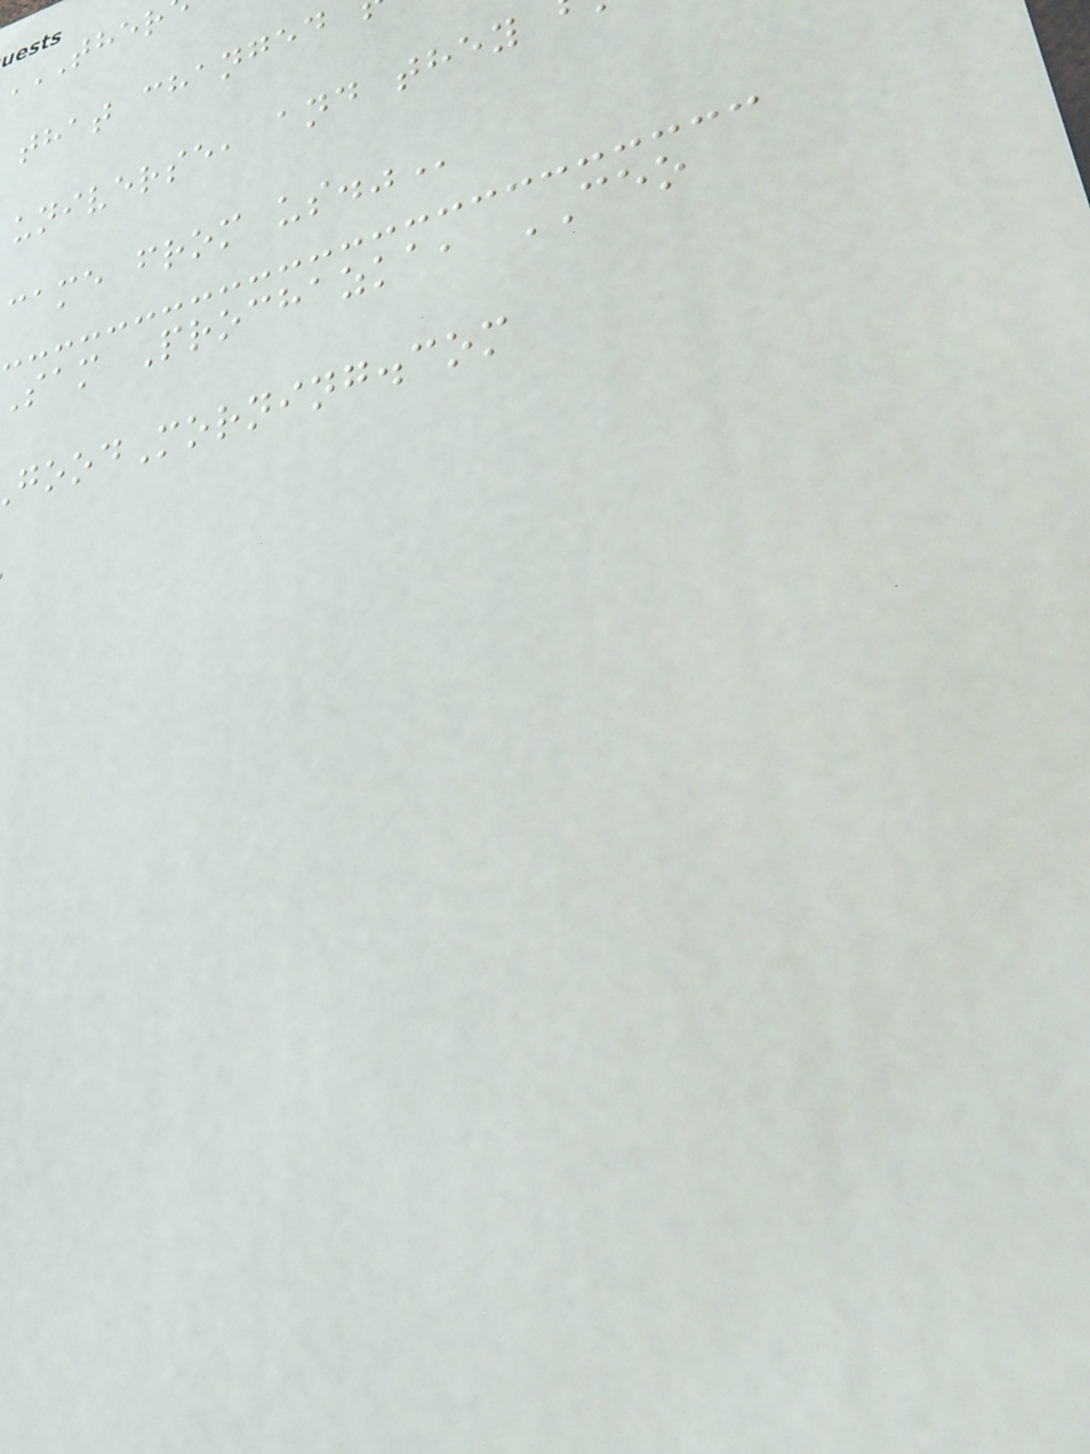that changed
universe, and they
came from
sam Prochazka, CEO
oodMorning.com
